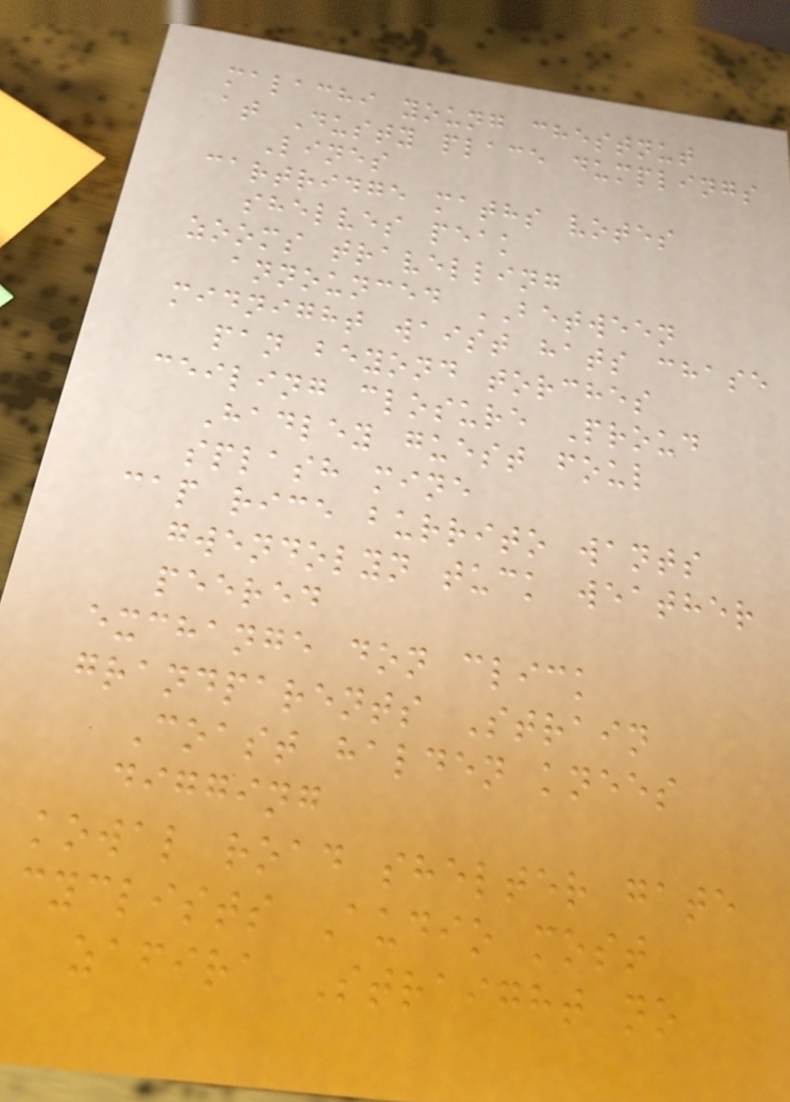malachi young chestnut
at Dusty place dumplings
Lines
cartridge maths votes
shelves peak
zooms travelling
announced BETWEEN
midnight waist hats chase
pan beyond torches
ceiling closure Proud
Hadley guest foul
splash mine
cap rice burrito wants
gwendolyn tuck weather
peered
exchange don click
grandparents Strain
Coast halden knees
digging
kowal road shelter gate
cyclists Audio most
zafira Straight no
